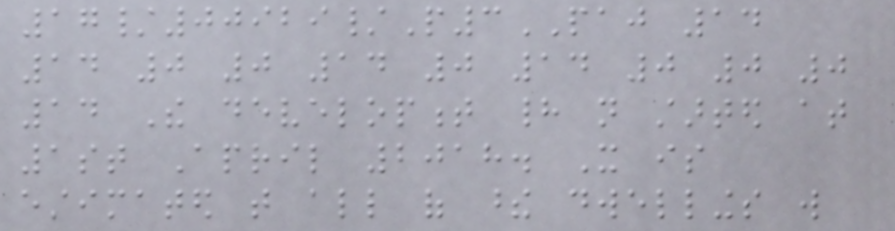17/00929/P3PAJ 14
14 0 0 14 0 14 0 0 0
14 The development had not started at
1st April 2018. It is
estimated that all of these dwellings will
